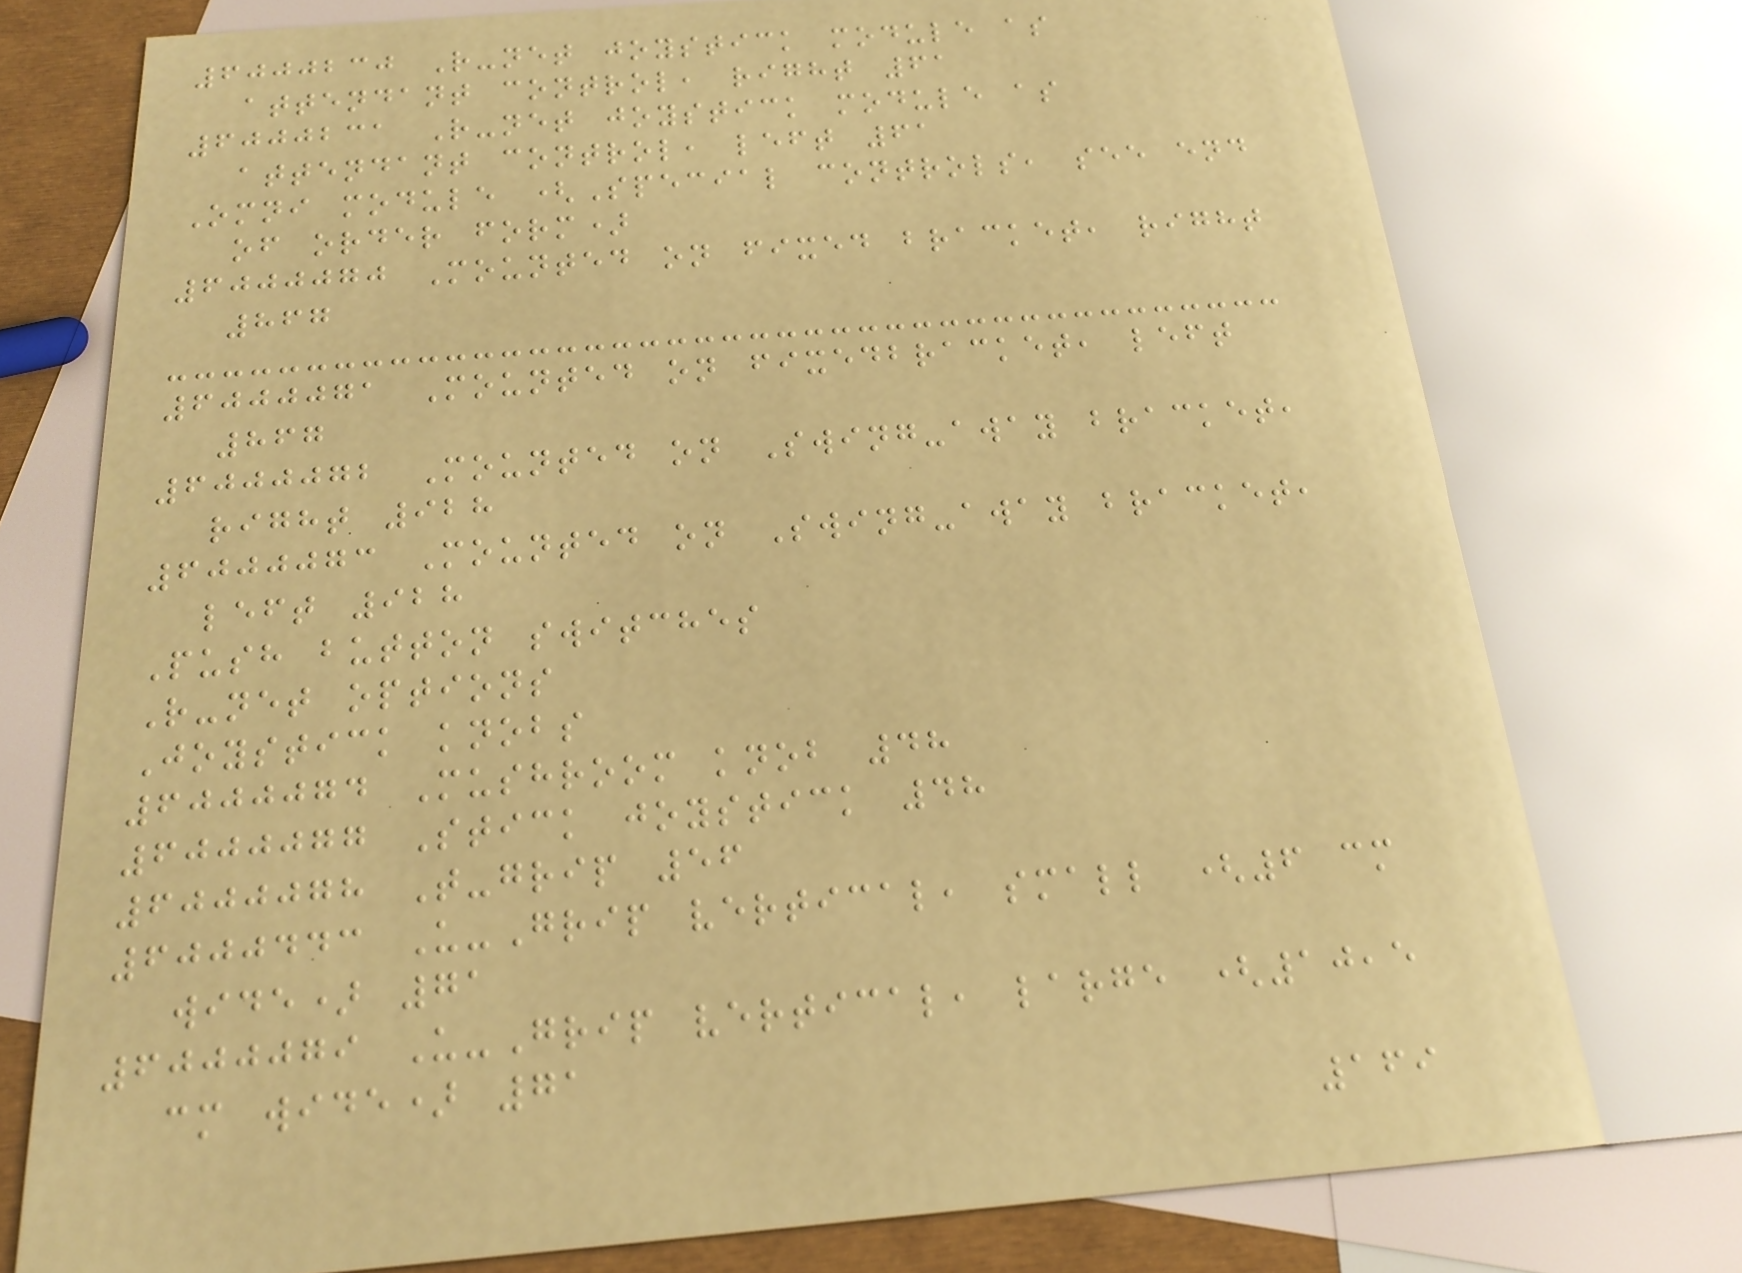6000230 R-net joystick module as
attendant control, right 61
6000231 R-net joystick module as
attendant control, left 61
Omni module (Special controls, see end
of order form)
6000070 Mounted on fixed bracket, right
867
6000071 Mounted on fixedbracket, left
867
6000072 Mounted on Swing-away bracket,
right 928
6000073 Mounted on Swing-away bracket,
left 928
Push button switches
R-net options
Joystick knobs
6000074 Mushroom knob 48
6000077 Stick joystick 48
6000078 T-grip 56
6000443 U-Grip vertical, small (6 cm
wide) 71
6000079 U-Grip vertical, large (10,5
cm wide) 71
169
